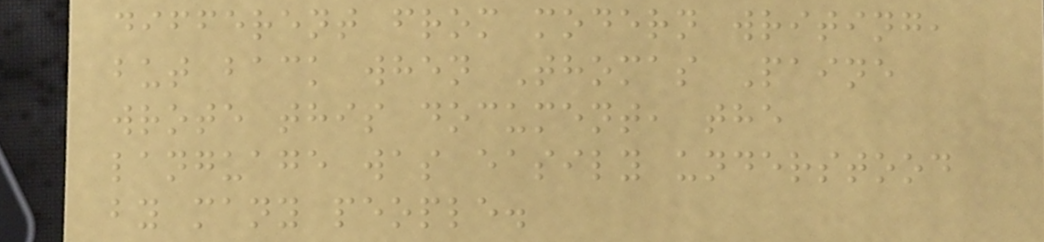different from modern writing,
but back when Thomas Paine
wrote this document, the
language was easily understood
by many people.
